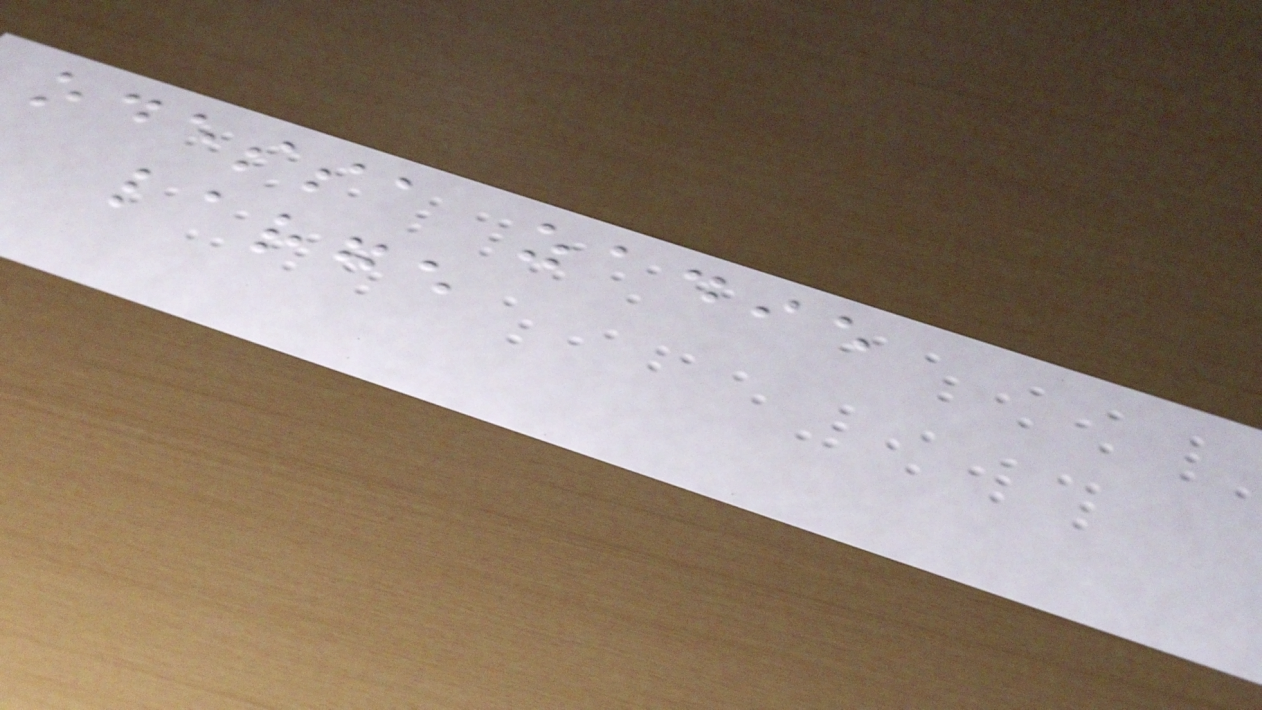odessa zadie
large
